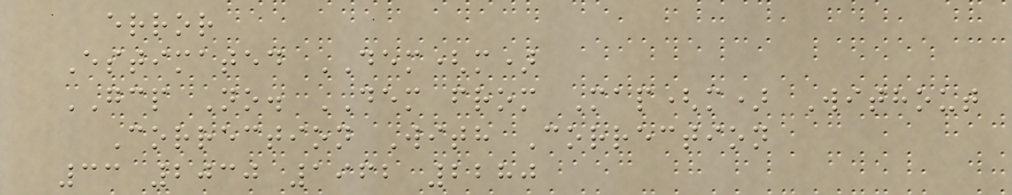error
Estimated DEM(m)
GCP No. DEM from Map(m) Without
Correction With Correction
33 2030 1962 2280
